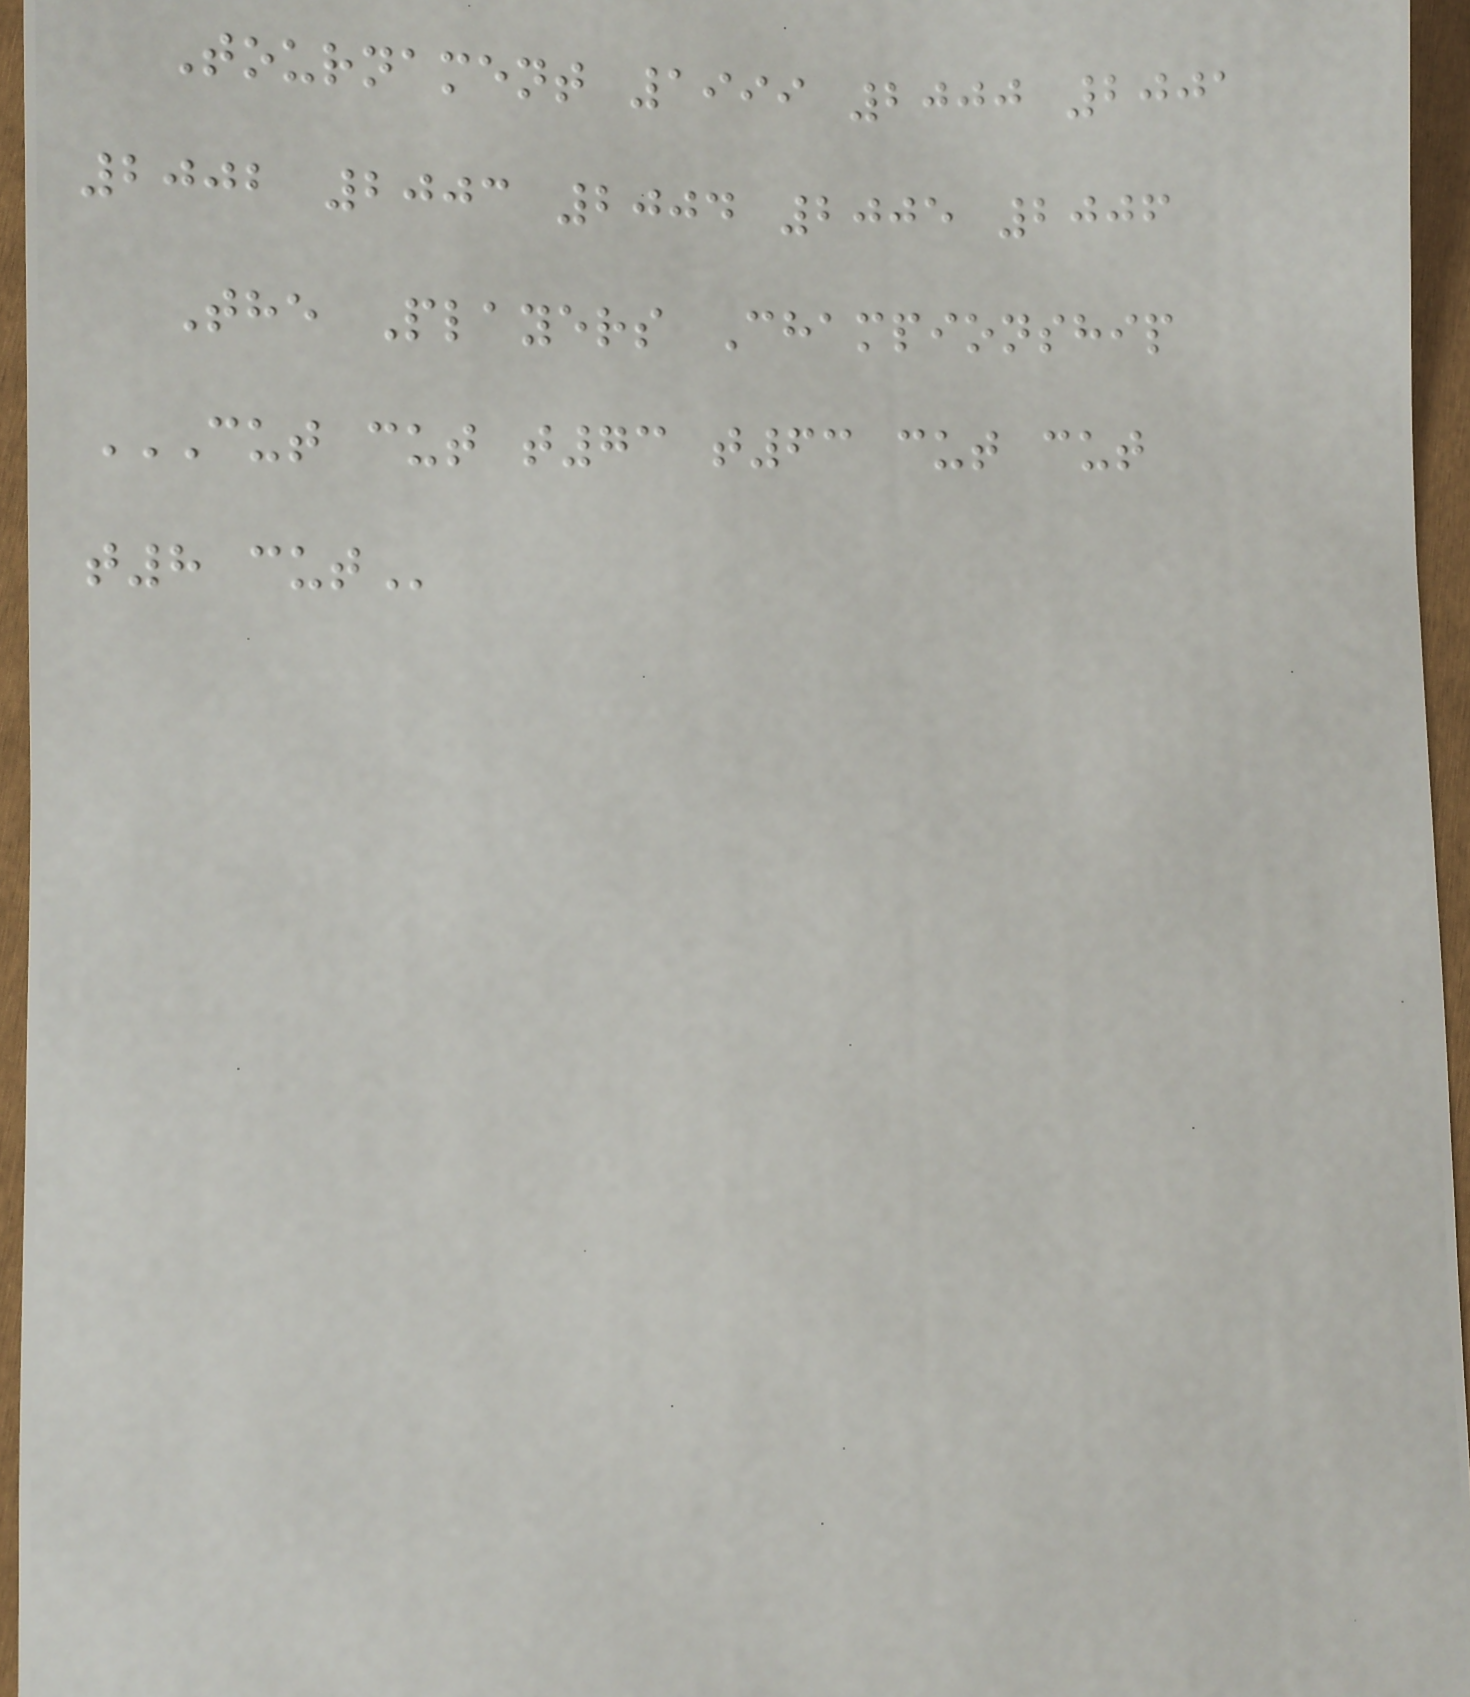Tournament 1999 2000 2001
2002 2003 2004 2005 2006
The Players Championship
CUT CUT T73 T63 CUT CUT
T8 CUT
